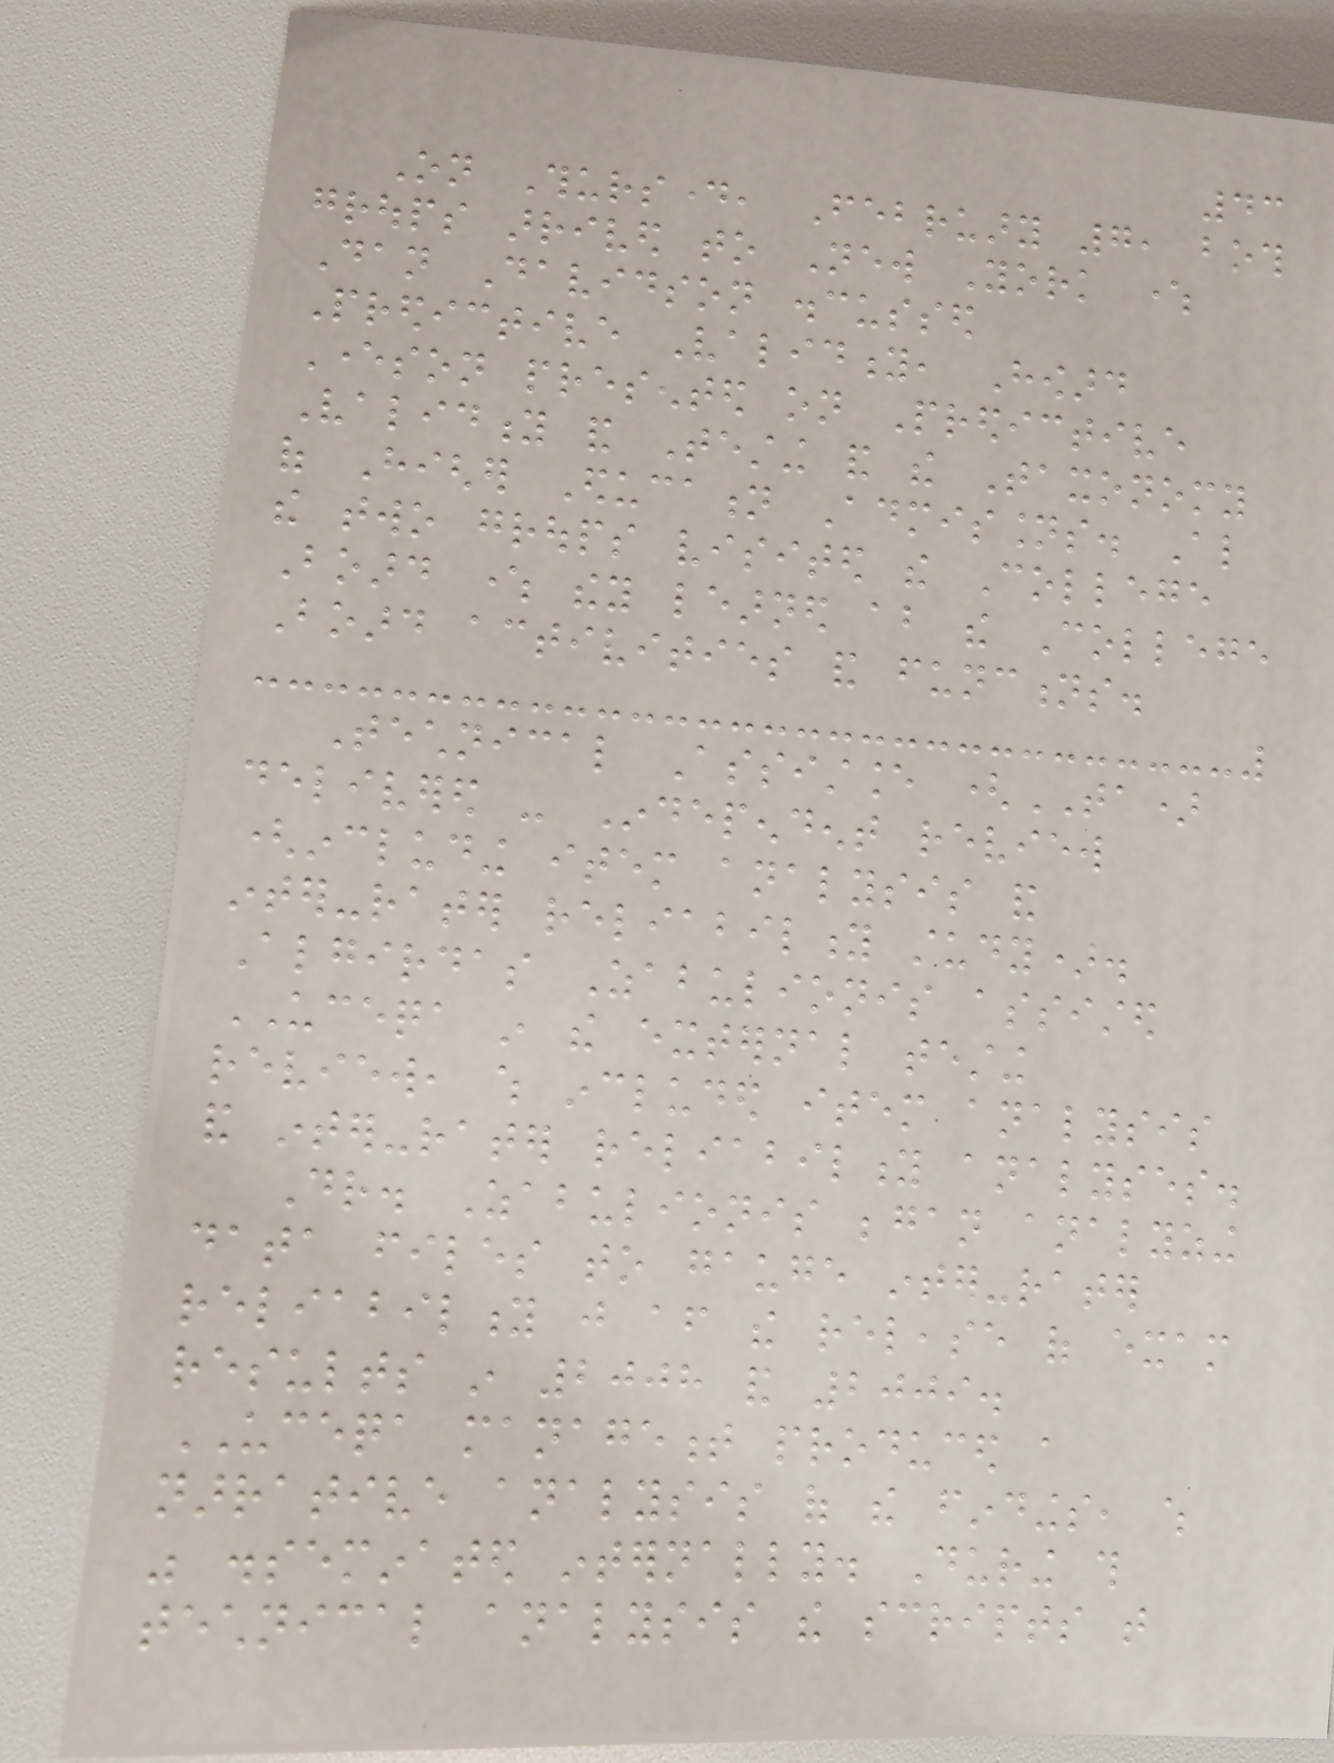43
On Thursday, February 7, both
groups arrived to New York where
Dan Davidson discussed
Predictive Validity, Howard
Everson presented on Predictive
Validity and Testing and the Taxonomy
of Higher Education Admissions. Also
the two groups visited the College
Board where they learned about the College
Board activities and functions.
Technical Assistance (TA)
delivered - Independent review
(including item analysis and
inter-rater reliability study).
Algirdas Zabulionis assisted
UCEQA in the external testing
review, which included item analysis
and inter-rater reliability analyses.
Dr. Zabulionis began analyzing
data files to gauge inter-rater
reliability just after the release of exam
results in 2008 and 2009.
UCEQA management produced a
narrative analysis of the findings, which
was disseminated internally. During this
technical analysis the scripts that
